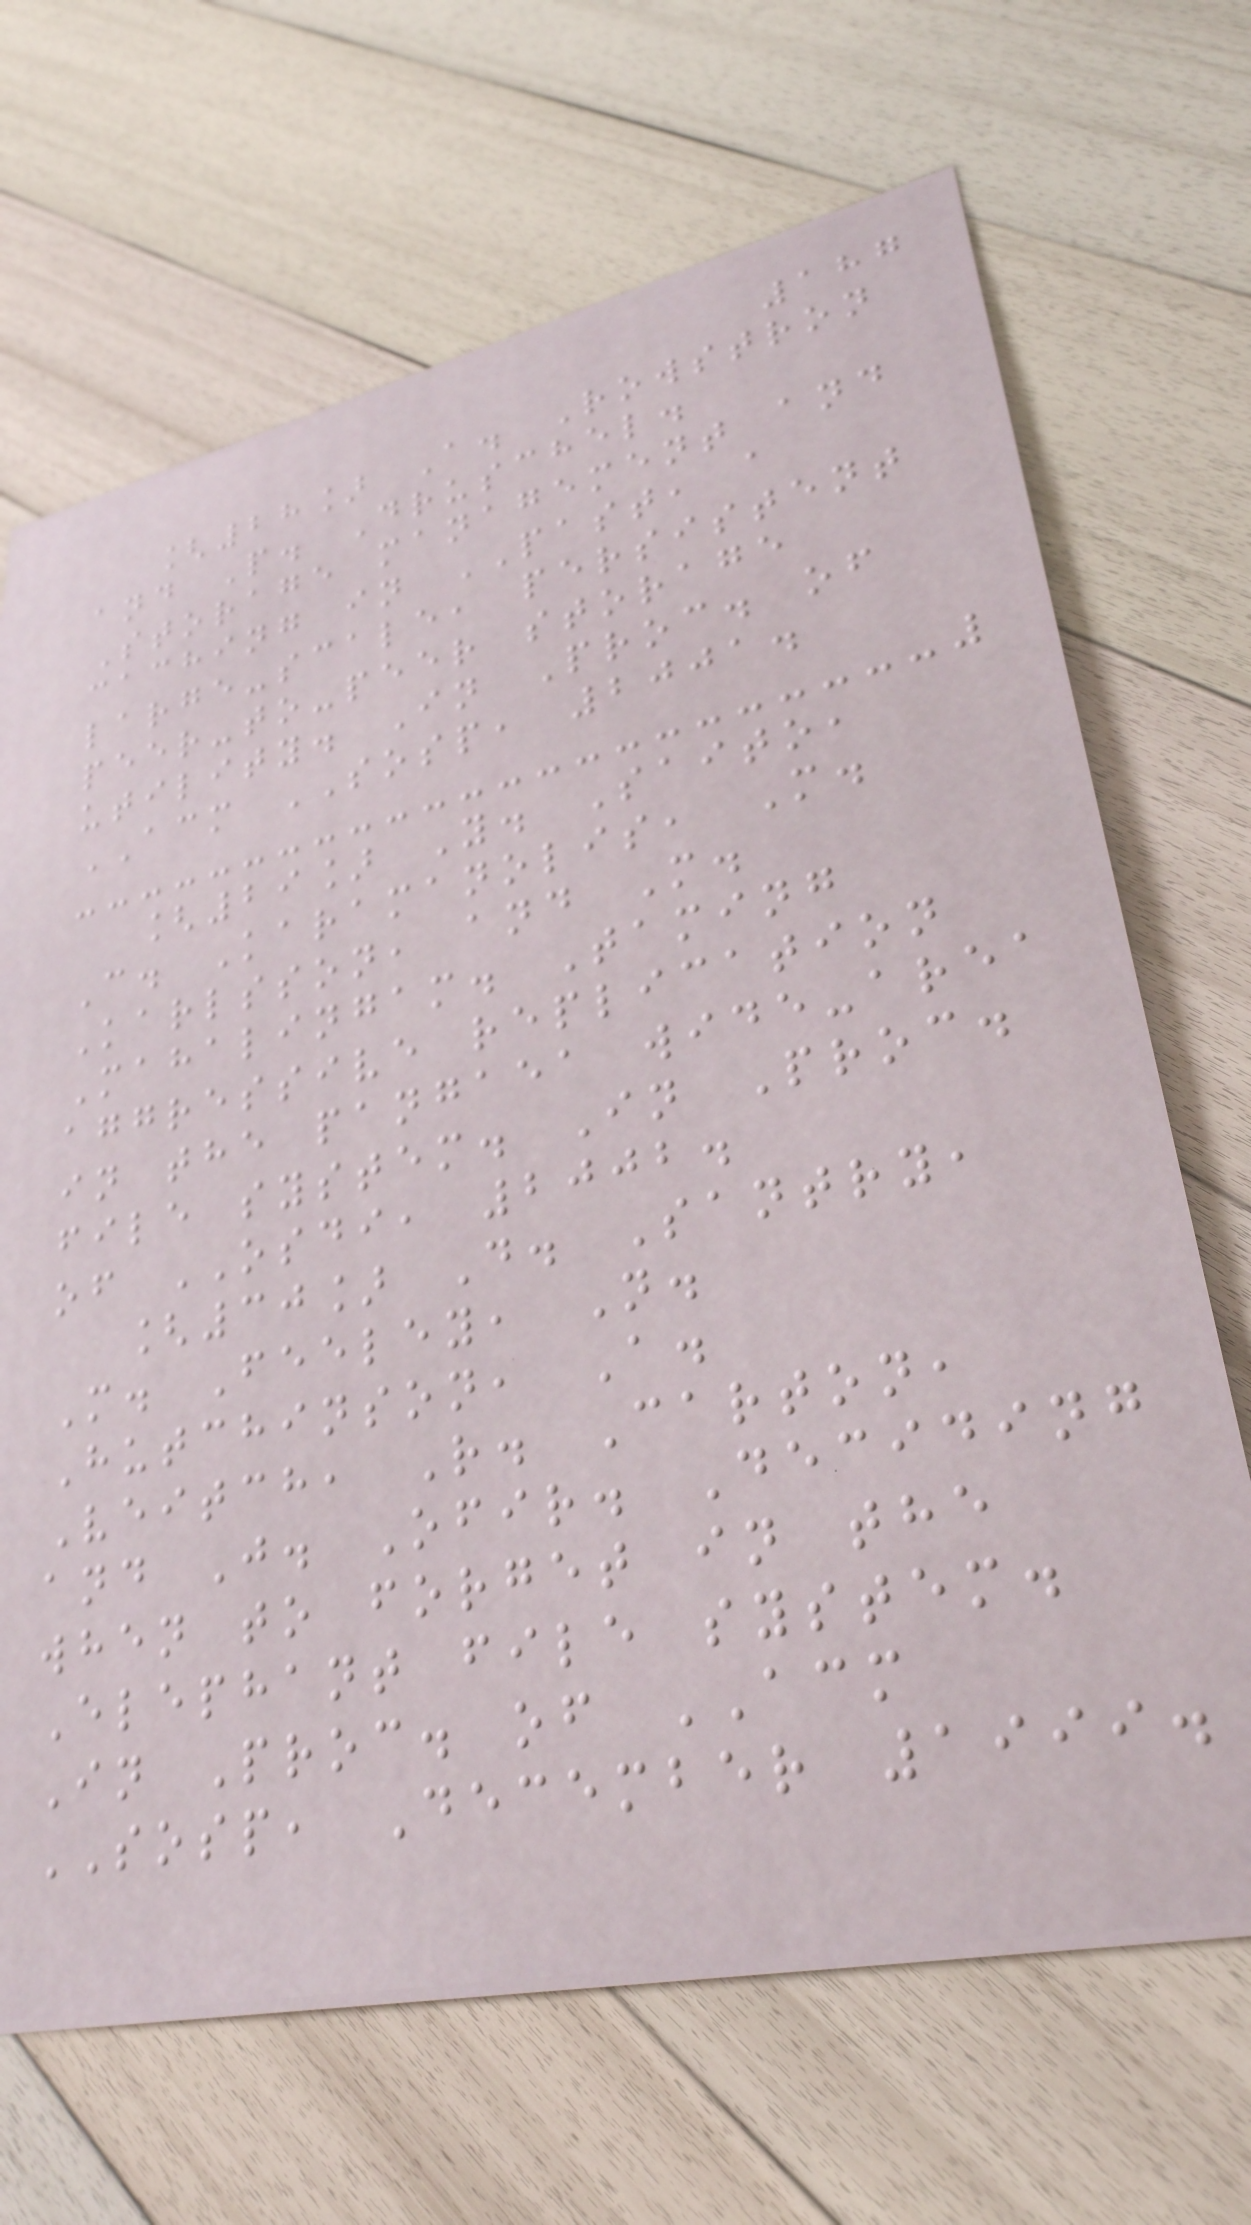187
[28] A. Rowstron
and P. Druschel.
Storage management and
caching in PAST, a
large-scale, persistent
peer-to-peer storage
utility. In Proc. of
ACM SOSP, 2001.
[29] Y. Saito,
C. Karamanolis, M.
Karlsson, and M.
Mahalingam. Taming
aggressive replication
in the pangaea wide-area
file system. In Proc.
of OSDI, 2002.
[30] D. Santry,
M. Feeley, N.
Hutchinson, A.
Veitch, R. Carton,
and J. Ofir. Deciding
when to forget in the
Elephant file system.
In Proc. of ACM
SOSP, December 1999.
